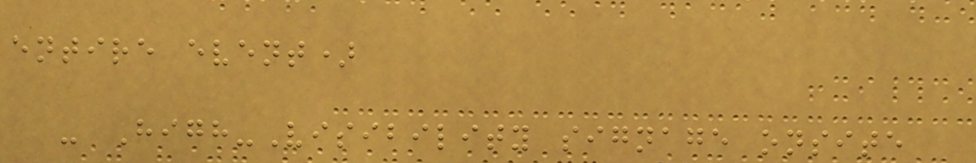entire event)
- High-Visibility signage onsite
